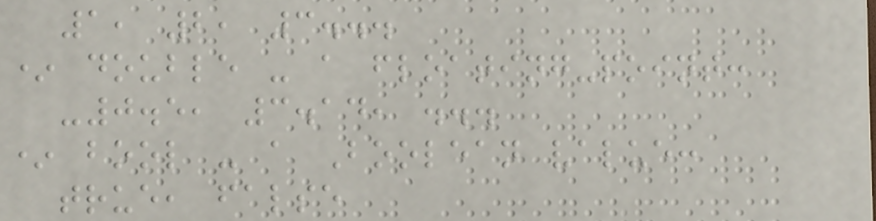1, 2, 3...
* double - a floating-point:
-0.5, 3.14, ...
* bool - a Boolean value:
true, false
